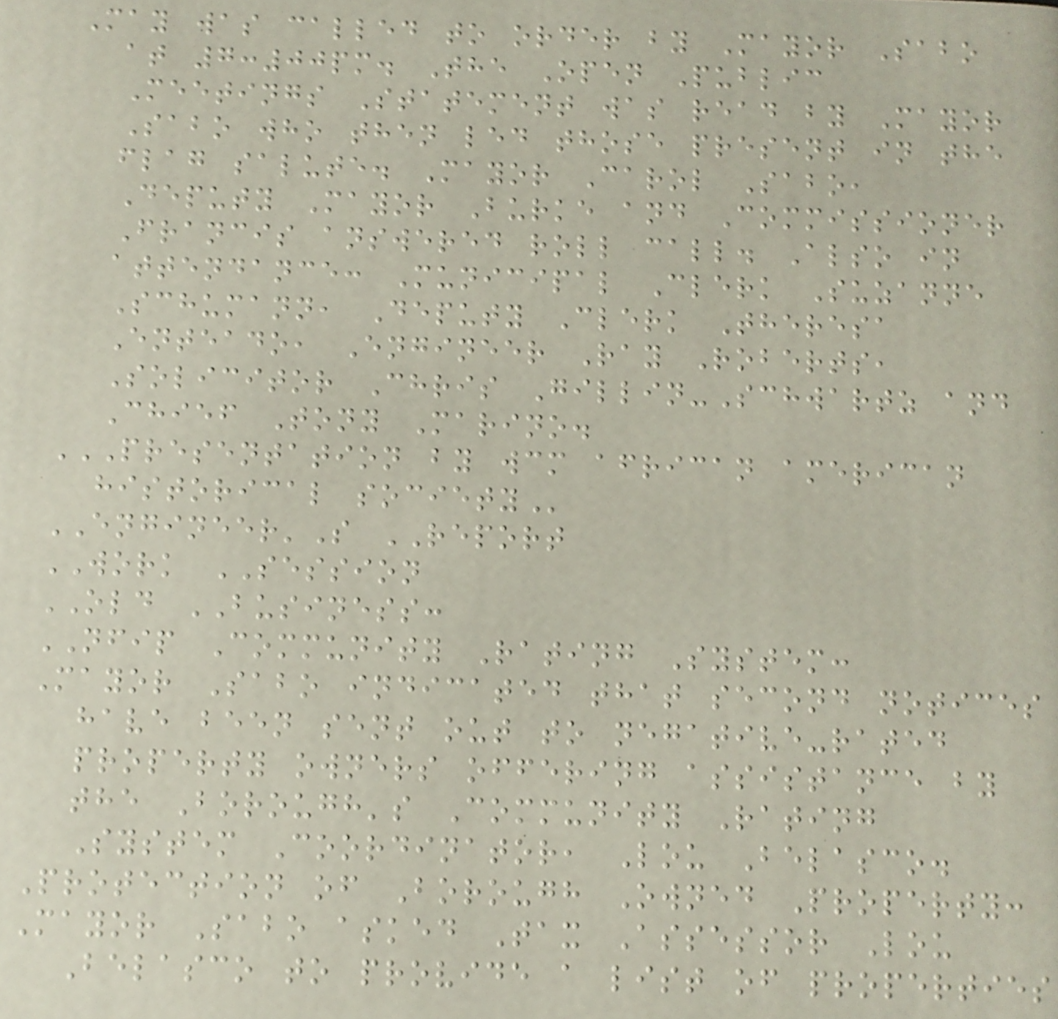May was called to order by Mayor Sabo
at 7:00pm. The Open Public
Meetings Statement was read by Mayor
Sabo who then led those present in the
flag salute. Mayor Carol Sabo,
Deputy Mayor Burke and Commissioner
Francis answered roll call. Also in
attendance: Municipal Clerk Suzanne
Schumann, Deputy Clerk Theresa
Enteado, Engineer Ray Roberts,
Solicitor Chris Gillin-Schwartz and
Chief Tony Marino.
PRESENTATION BY WCM AFRICAN AMERICAN
HISTORICAL SOCIETY
ENGINEER'S REPORT
WORK SESSION
OLD BUSINESS:
NFIP Community Rating System:
Mayor Sabo indicated that second notices
have been sent out to negative-rated
property owners offering assistance by
the Borough's Community Rating
System Coordinator, Lou Belasco.
Protection of Borough Owned Property:
Mayor Sabo asked Tax Assessor Lou
Belasco to provide a list of properties
